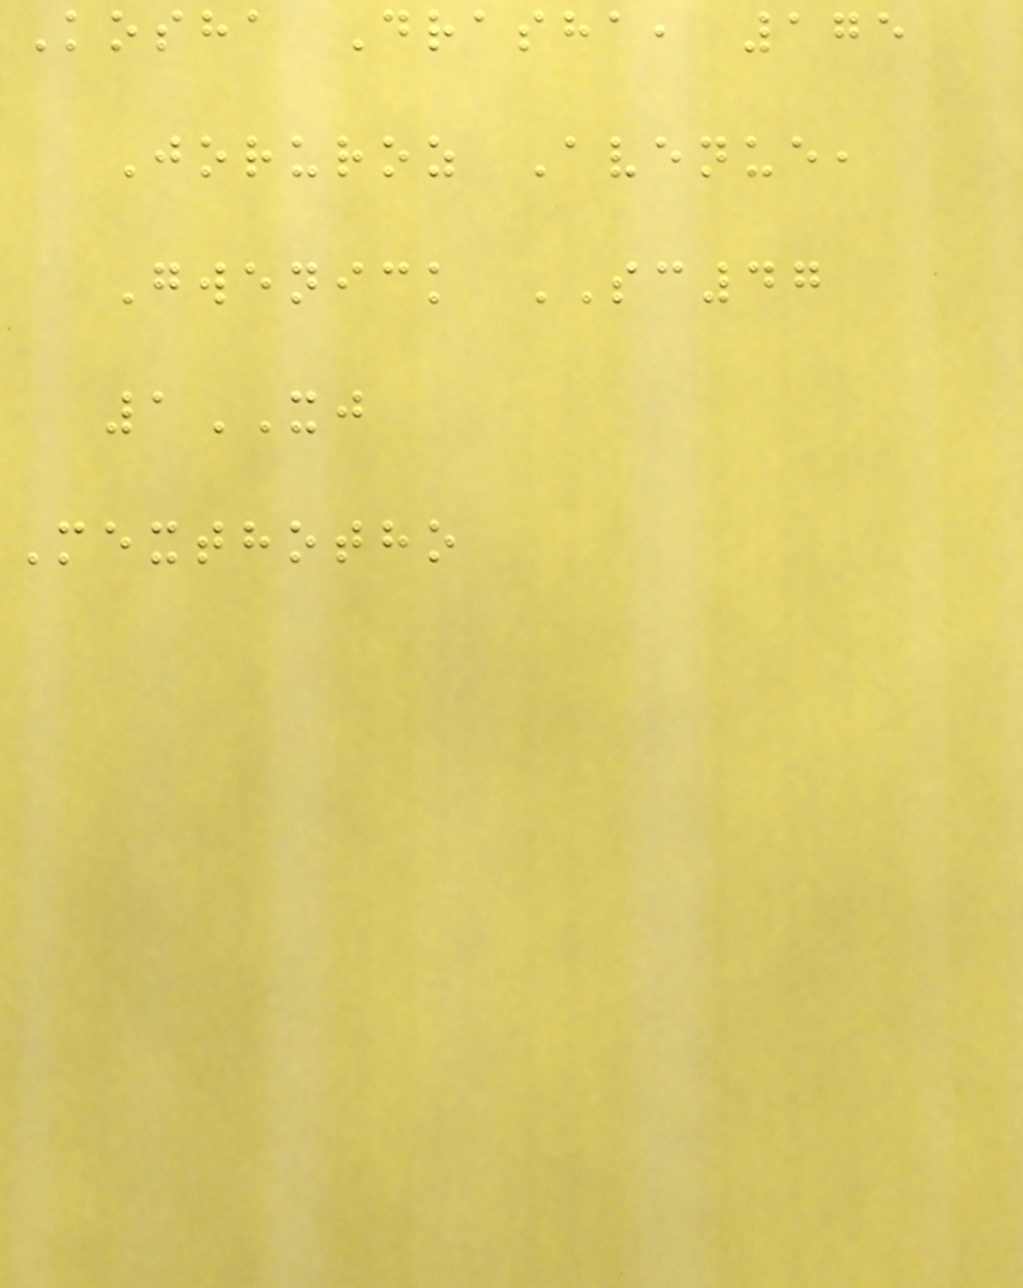Kosha Drasha, 175
Joruroz Avenue,
Gwenick SC47
1XJ
Mexthotho
